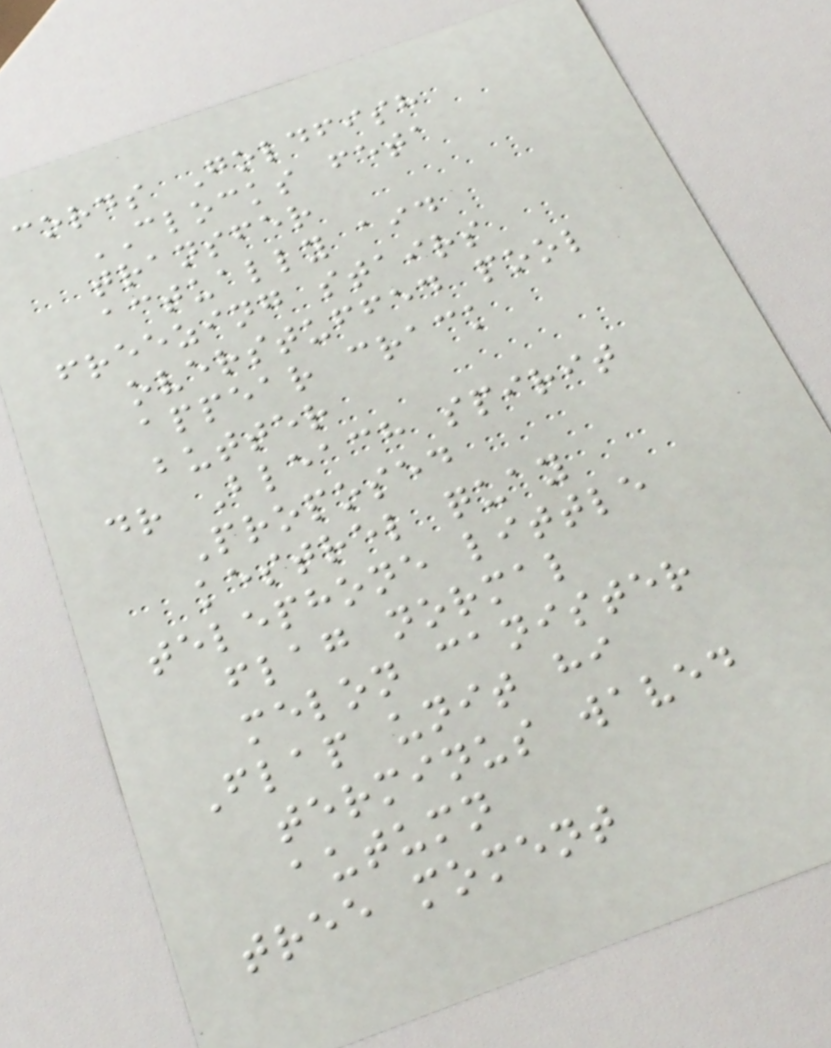cords Goldfish
CLOCKS feta
transfer
actually aid
freezing stairs
overstuffed pool
appear crack
butter
dr Bleach spirit
Proposed
kestrel quay
telephone little
flag normal
melon canister
Flap unit hi
terminus waved
autumn
tree moment
